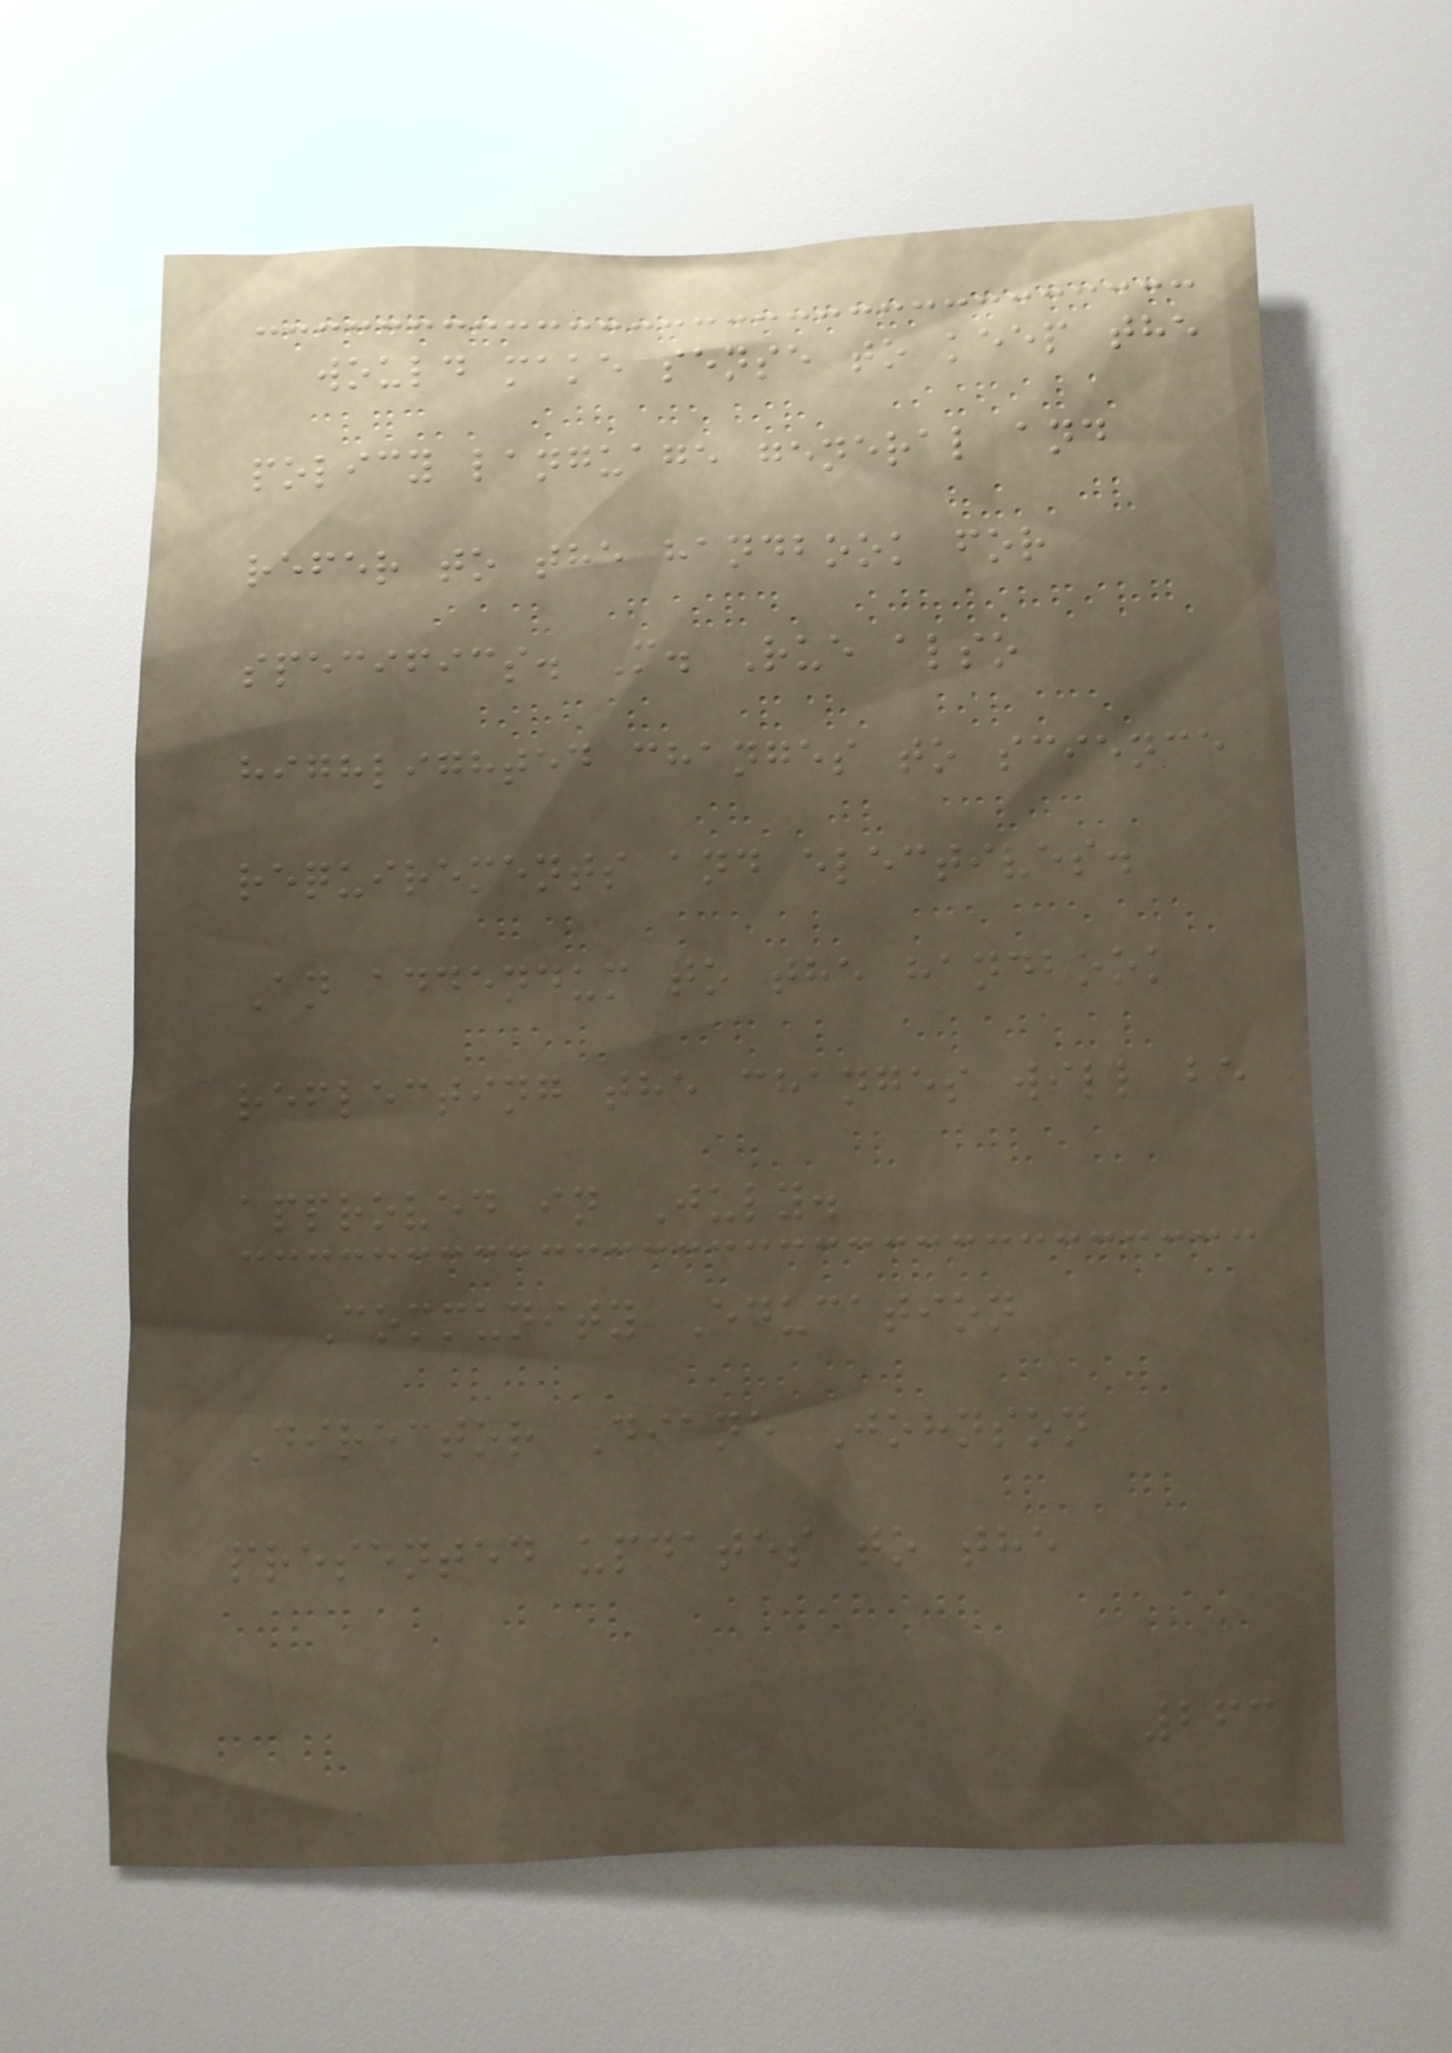would make sense to keep the
policy language general and
refer to the handbook for
specifics. M. Rue also
highlighted changes to science
requirements and electives.
An addendum to the handbook
reflecting the changes will be
approved in July.
Community Education
Director Diane Johnson
presented updates to the
263
